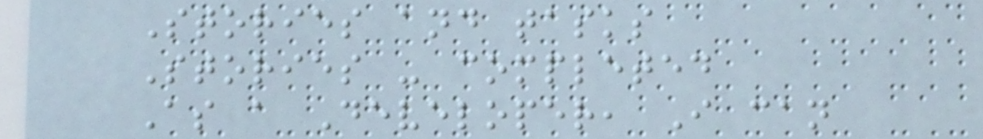Stories and tasks
Stories - completed
As a Developer, I can
